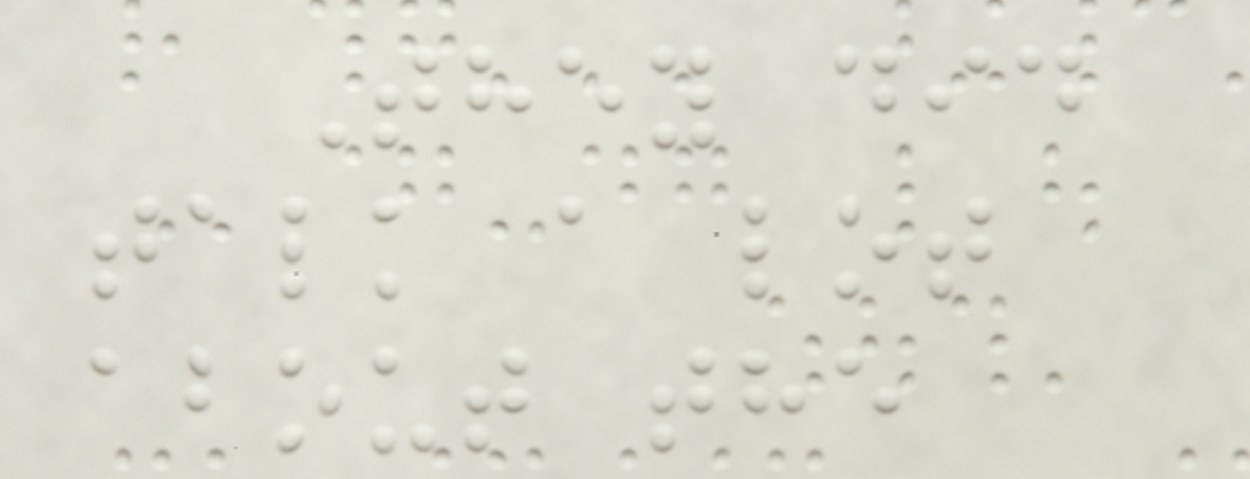They did
talk a lot
about the
